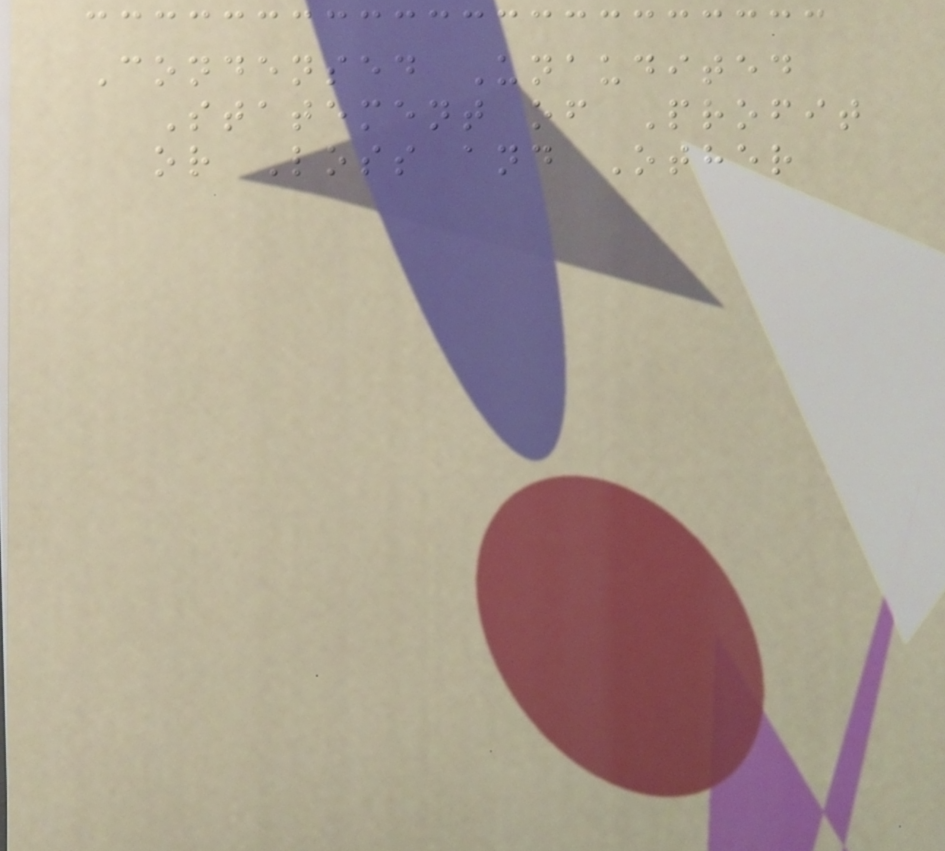Condensed Unaudited
Statement of Profit
or Loss and Other
